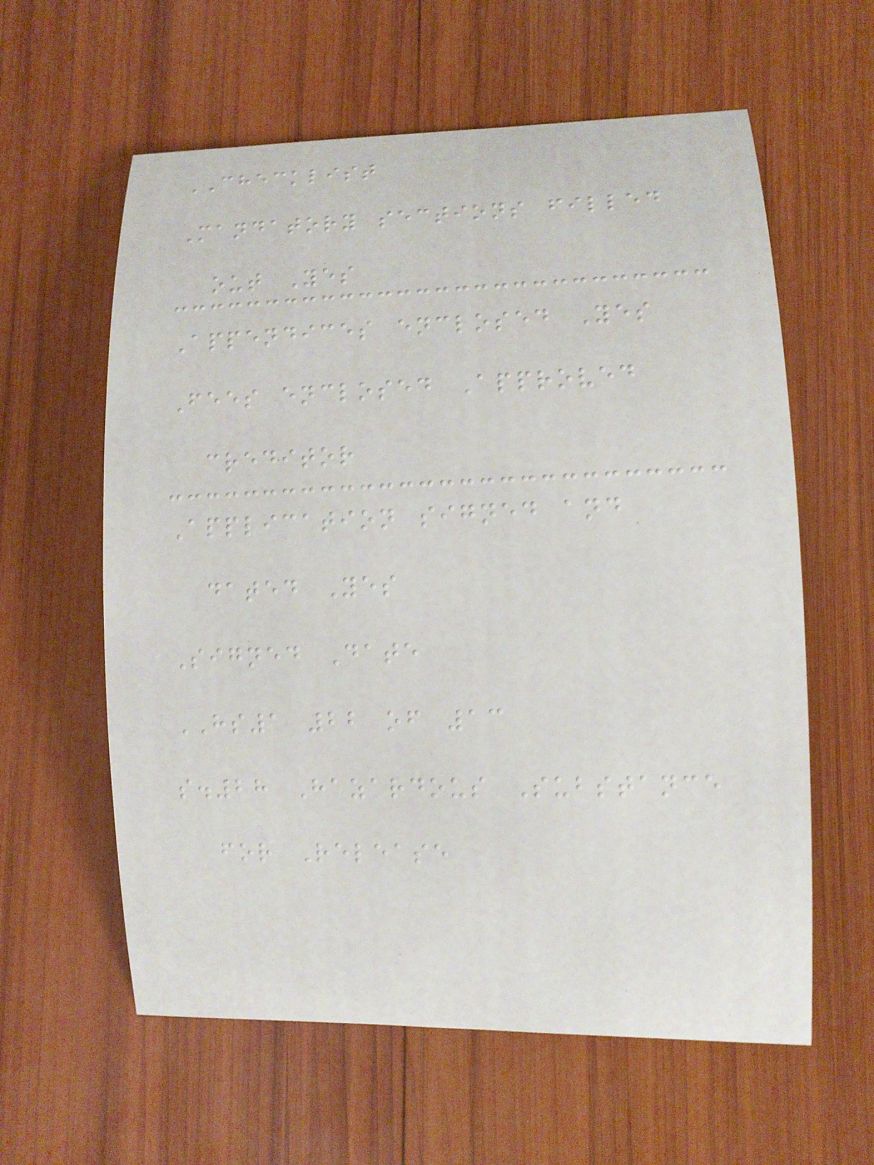CHECKLIST
Mandatory sections filled
out Yes
Appendices enclosed Yes
Fees enclosed Approved
creditor
Application signed and
dated Yes
Signed Date
HS1 22 of 13
s.28 Hazardous Substance
for Release
